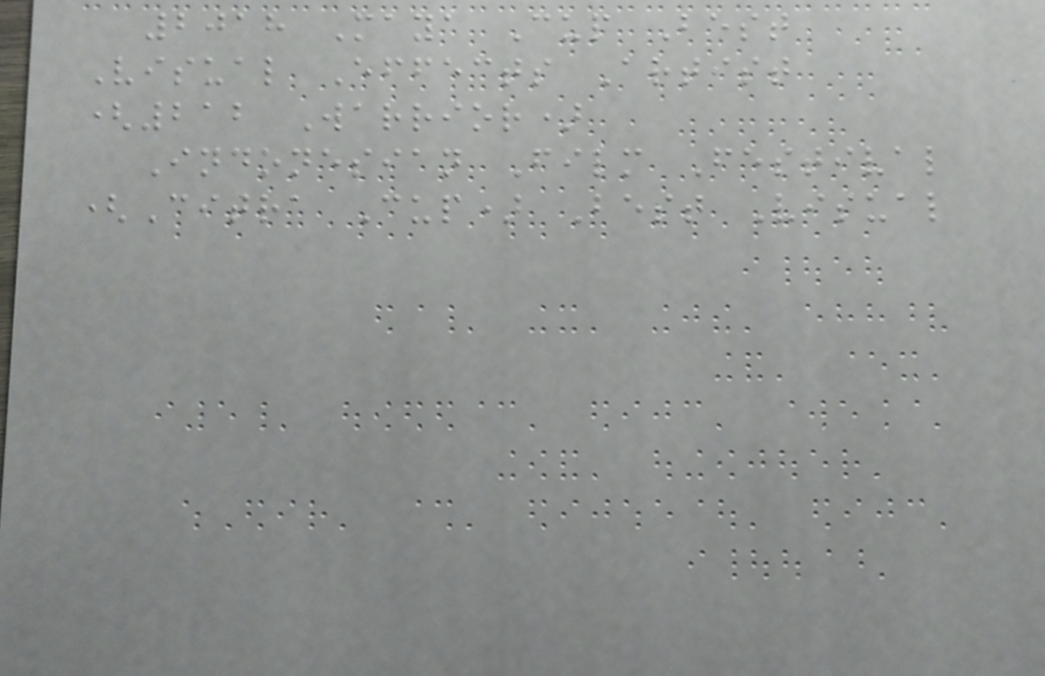2018 Maya Cup Best
Visual Effects Artist
(212 Warrior)
Indonesian Film Festival
(Citra Cup) Best Visual
